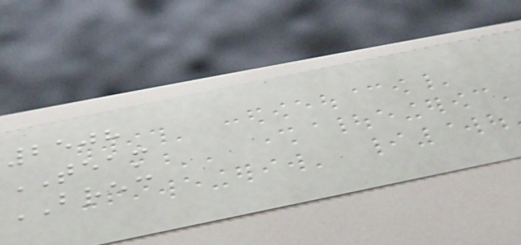2508
TEAM
BREC
